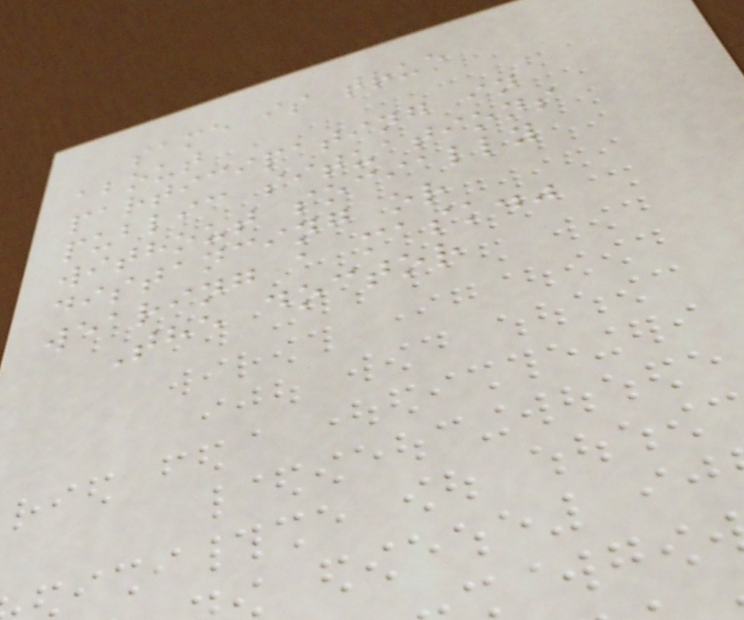same is true
about
participating in
public situations
without socially
distancing or
wearing a mask."
The doctor
